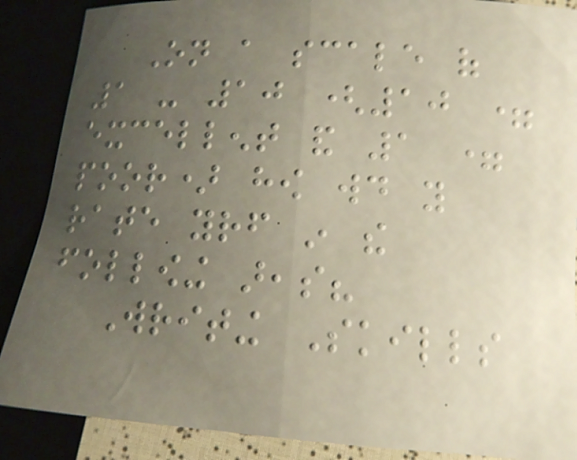On a scale of
1 - 10 (10 =
excellent and 1 =
poor) how would you
rate yourself in the
following areas?
Writing Skills
